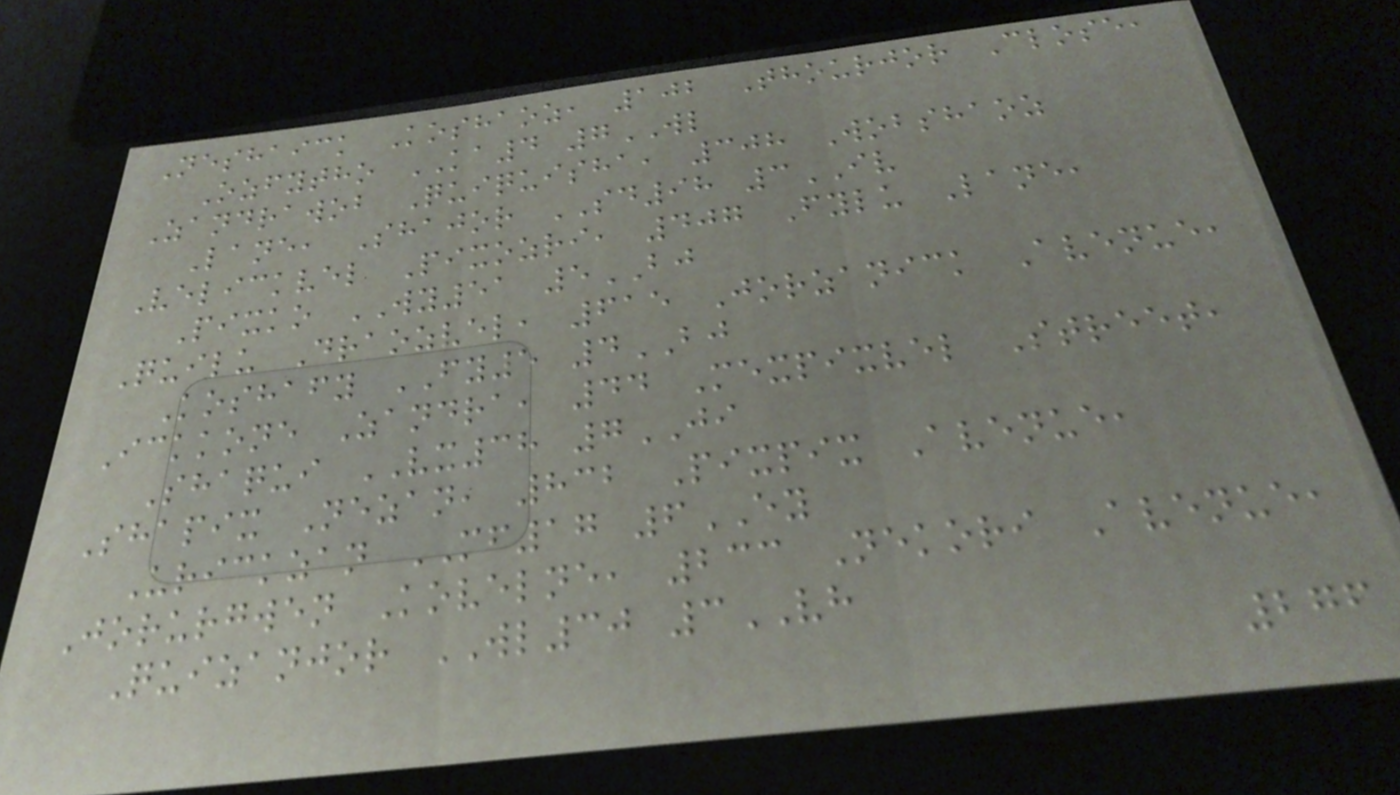Neshaick Koshaoz, 102 Thourjor Close,
Ozfytho KA4 7WL
Zandrawob Quiquisha, 308 Wobshaoz
Lane, Shajor SD98 3IV
Velickvel Pixozri, 407 Fylu Lane,
Pixko WY51 5BJ
Quilu Draozvel, 615 Jorzanick Avenue,
Koshafy FY5 4BJ
Ickkone Zandra, 44 Mexpixvel Street,
Shaqui VX38 7JI
Shapix Nezan, 832 Pixpix Avenue,
Urickzan MF17 6EY
Jorurgwen Kovelne, 233 Nekori Avenue,
Quizanjor WL30 3VH
276
